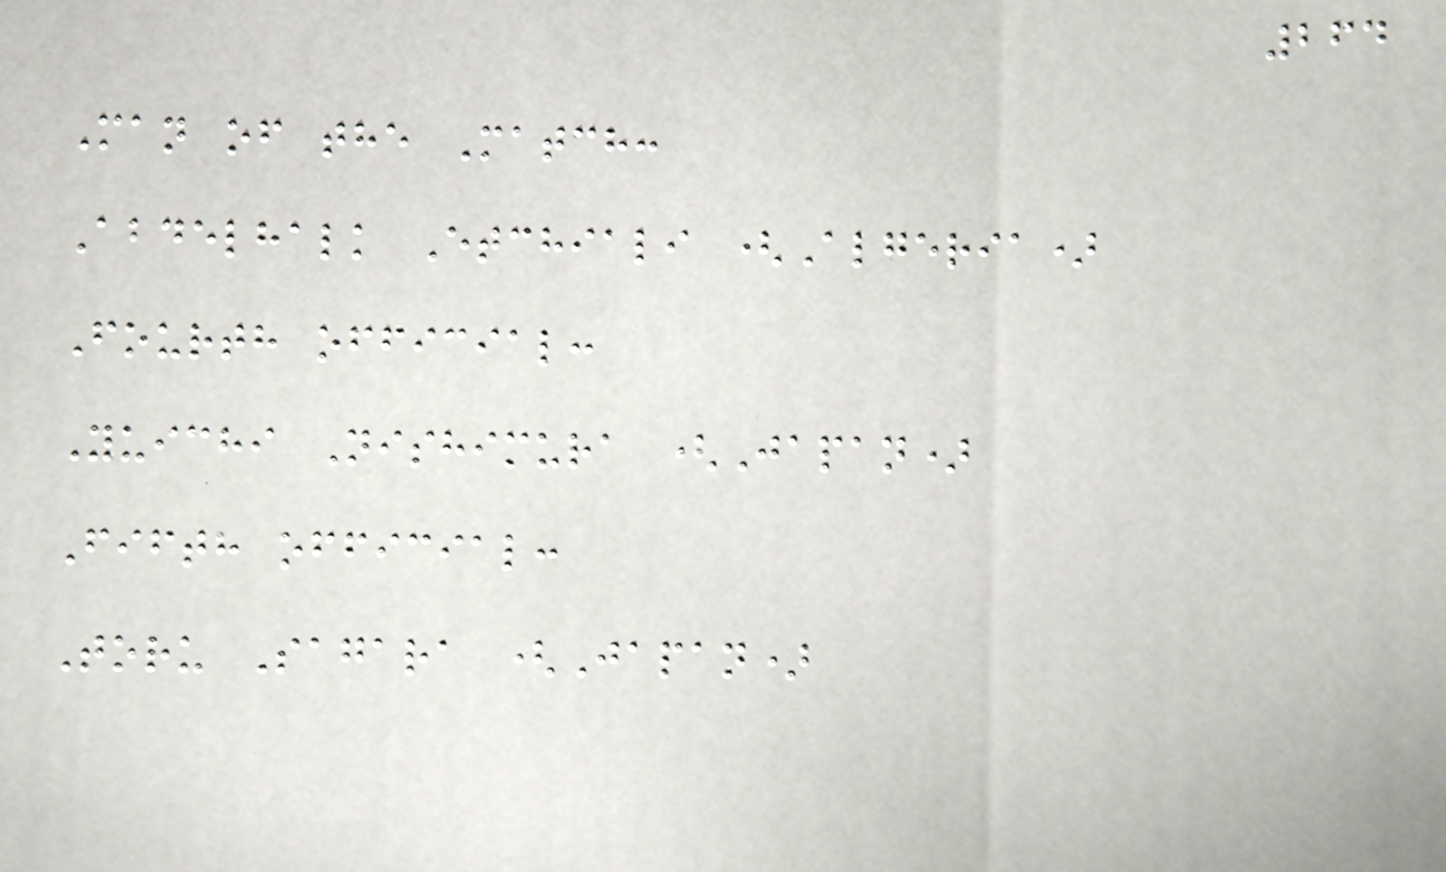264
Man of the Match:
Abdelhalk Etchiali (Algeria)
Fourth official:
Yuichi Nishimura (Japan)
Fifth official:
Toru Sagara (Japan)
